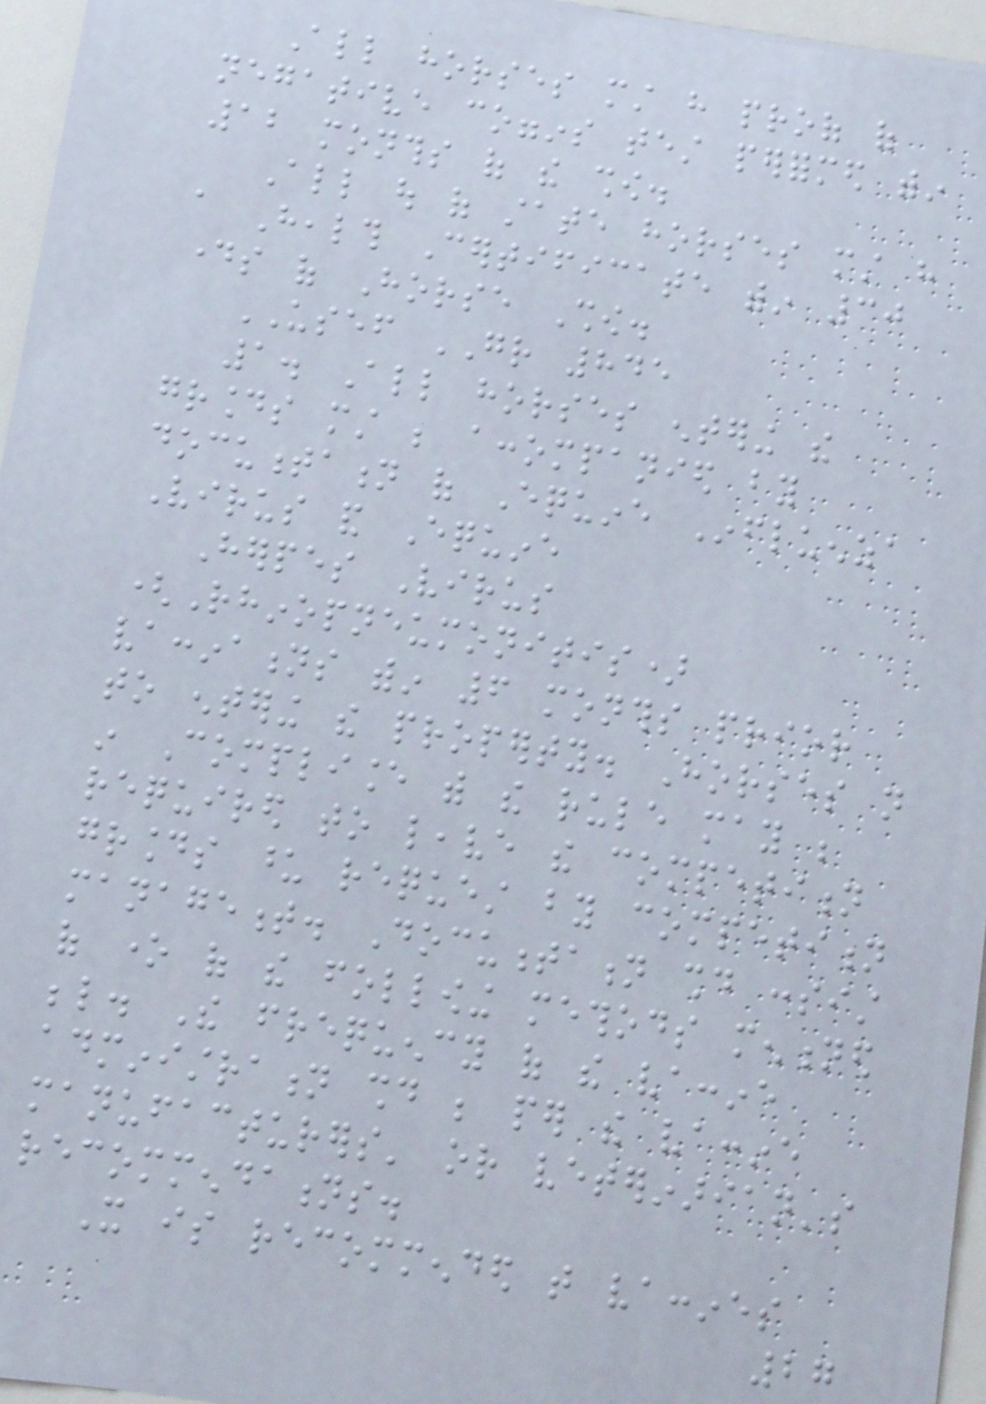All horses must have proof of
negative coggins test performed within
12 months of the show.
All out of state horses must have
a Health Certificate within 30
days of Horse Show.
USEF GR 845
1. All horses entering the
grounds must be accompanied by
documentation of Equine Influenza
Virus and Equine
Herpes Virus
(Rhinopneumonitis)
vaccinations within 6 months prior
to entering the property. Horses not
in Compliance with the rule may be
required to leave the competition
grounds upon request by competition
management. Documentation should consist
of one of the following methods mentioned
below. The frequency of the vaccine
administration should be per the vaccine
manufacturers' or veterinarian's
recommendations.
It is recommended that vaccines
27
